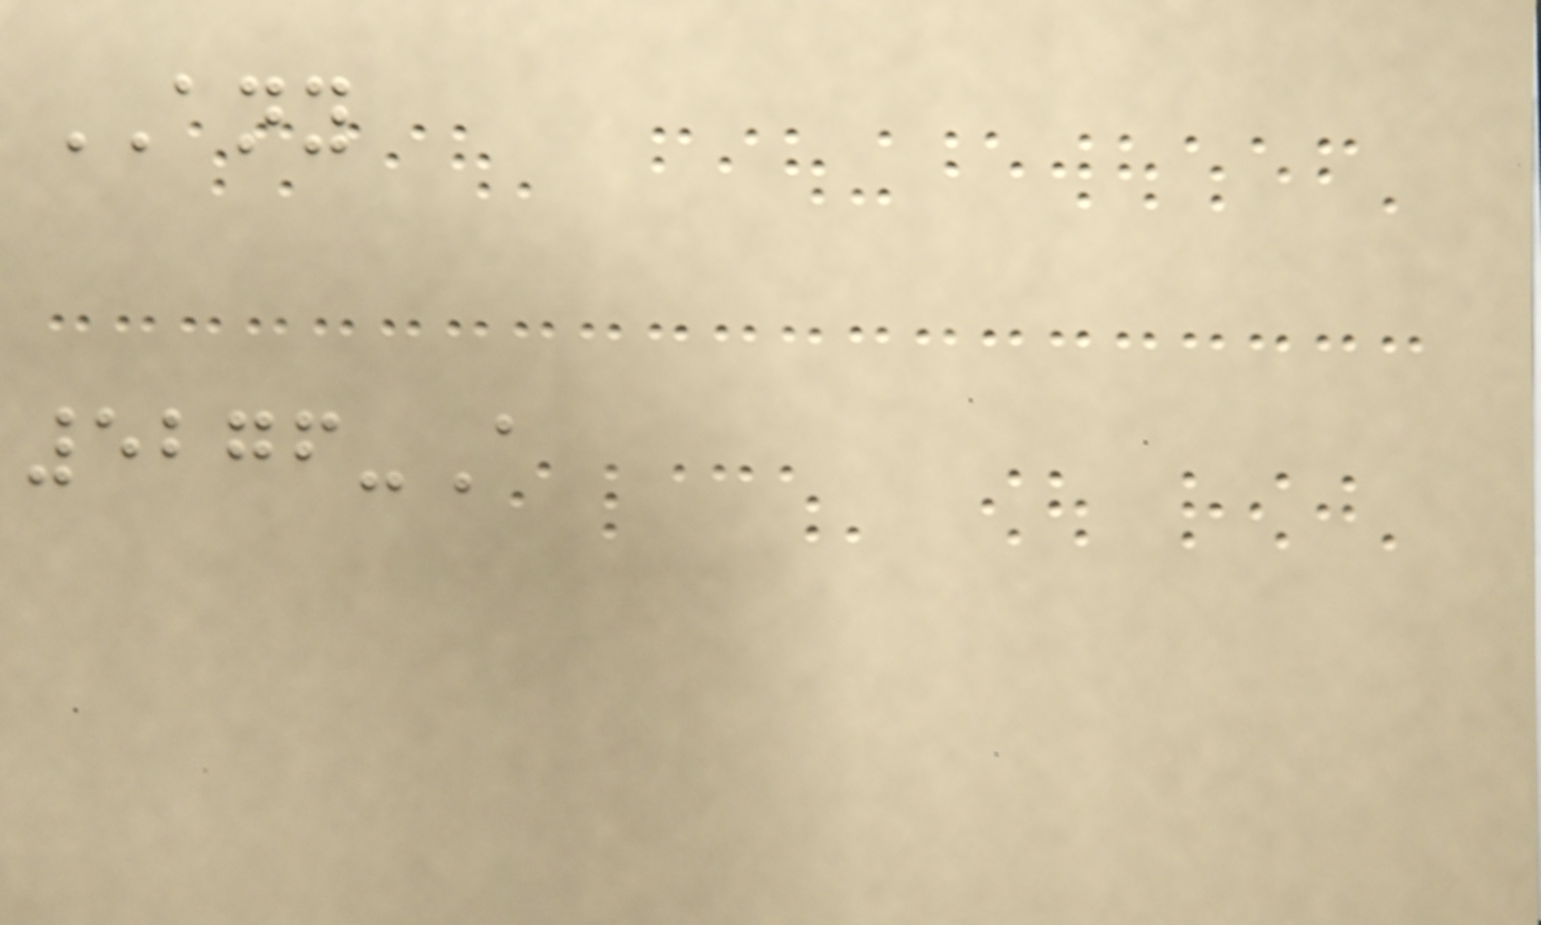ANY
5276-A
